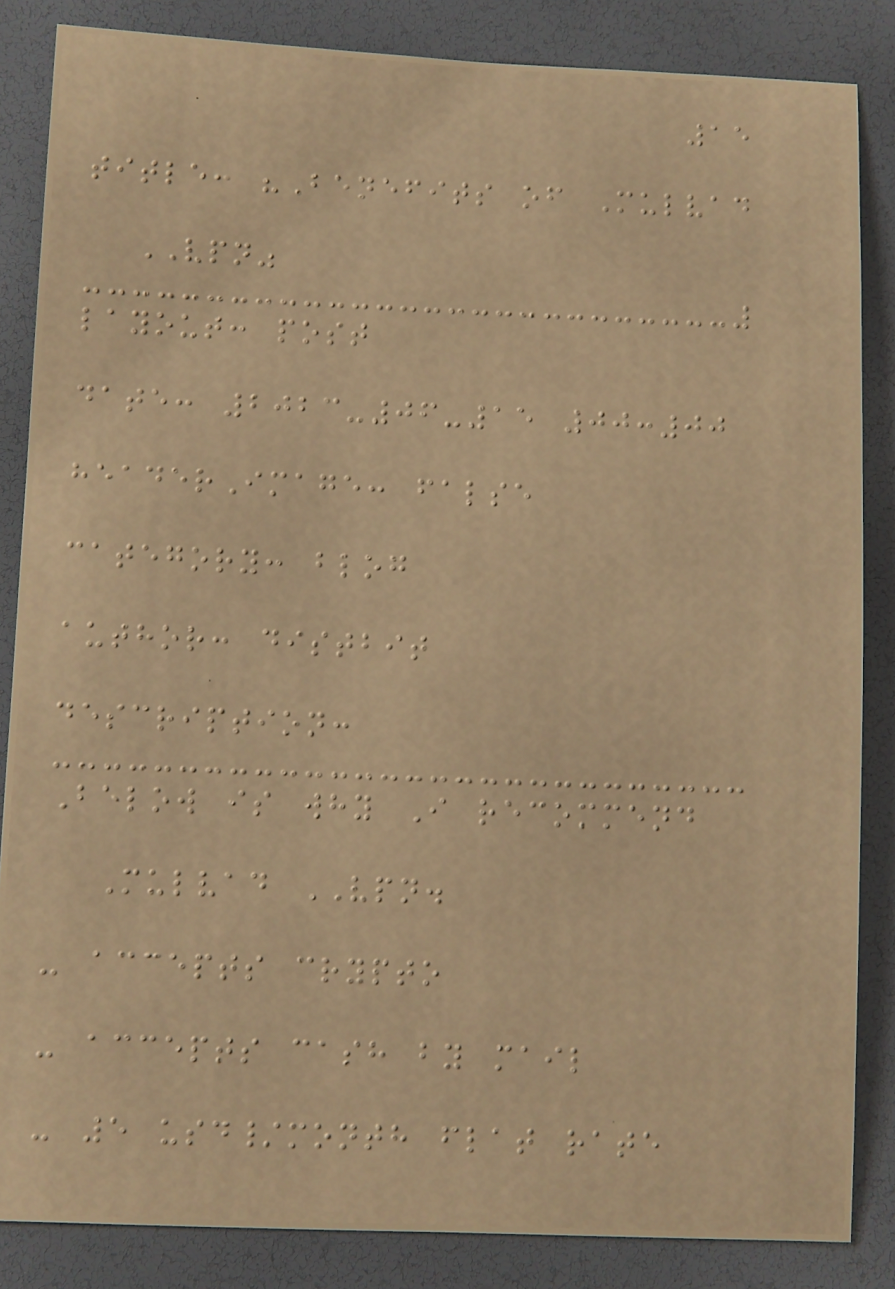15
title: "Benefits of Mulvad
VPN"
layout: post
date: 2023-06-15 00:00
headerImage: false
category: blog
author: distbit
description:
Below is why I recommend
Mulvad VPN.
- accepts crypto
- accepts cash by mail
- 5 usd/month flat rate
